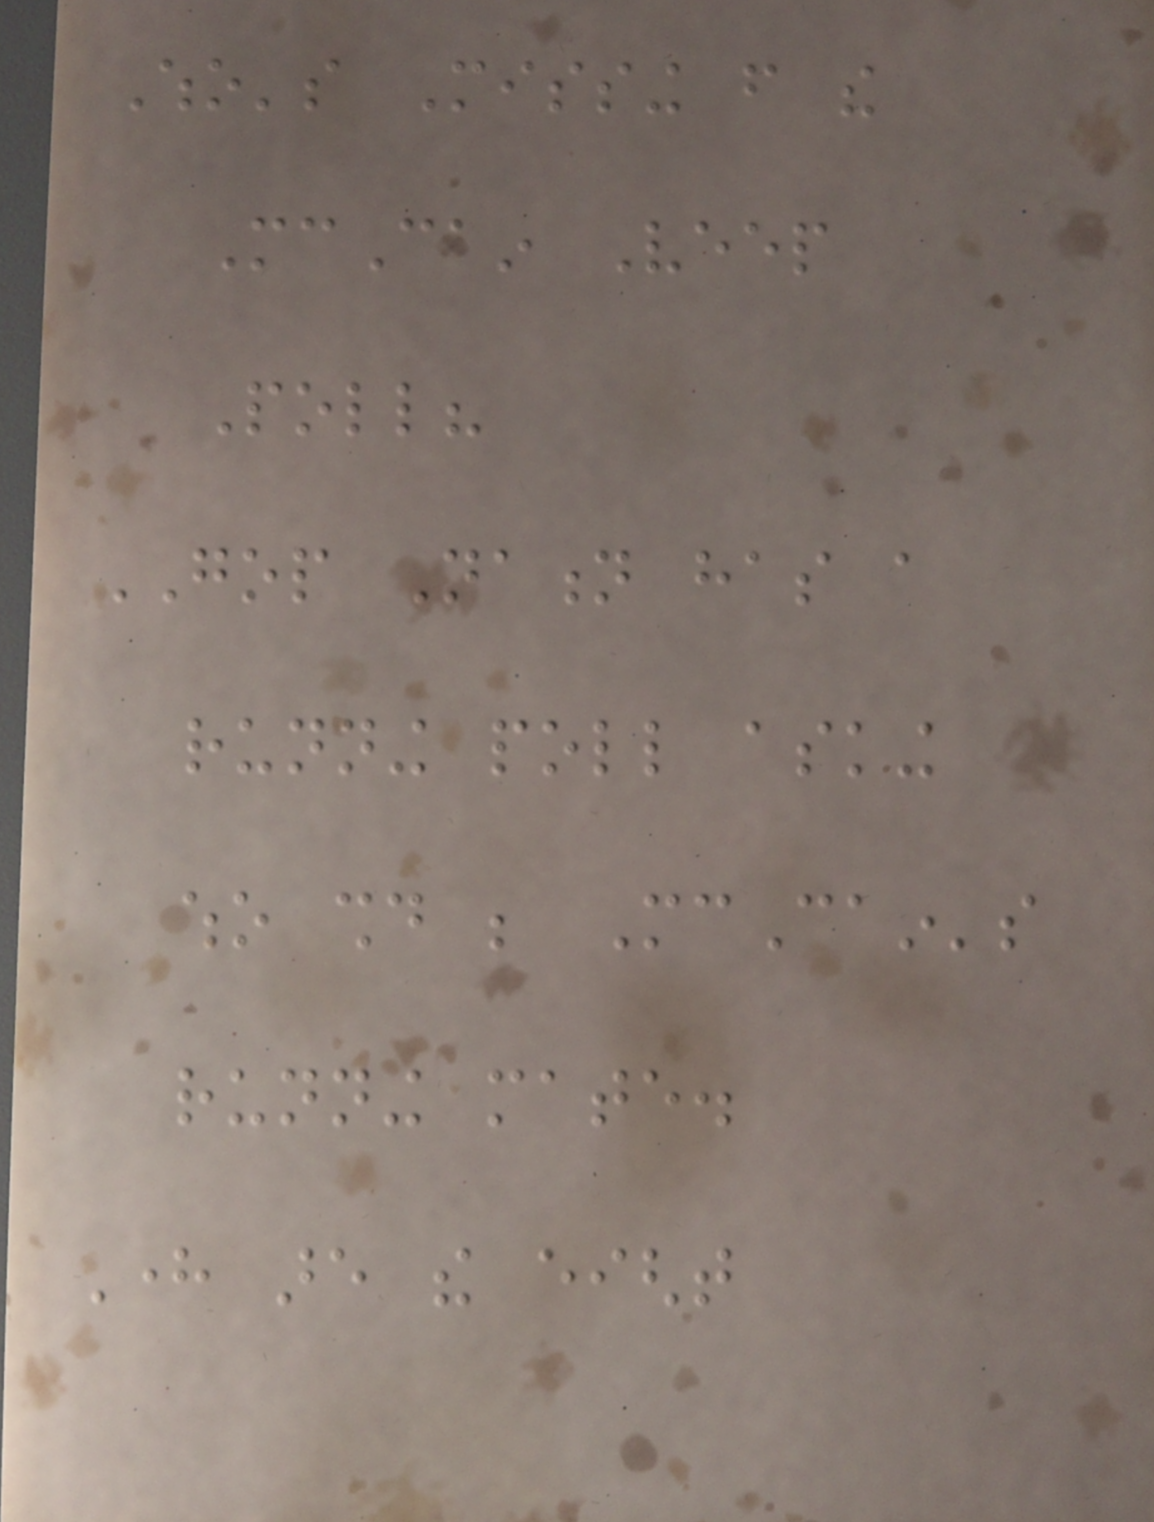Who's Missing from the
McCain Veep
Poll?
GOP Nation has a
running poll asking
who should be McCain's
running mate.
Here are the eight
